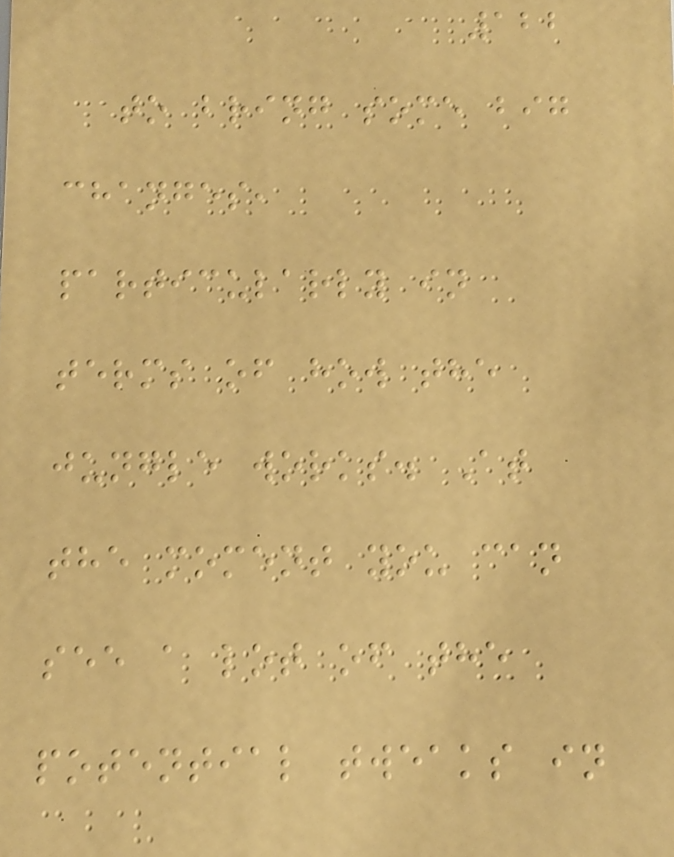122
to bring some big
changes,
particularly in
terms of how the
jungle works. At
the moment you can
see a lot of the
potential tweaks in
